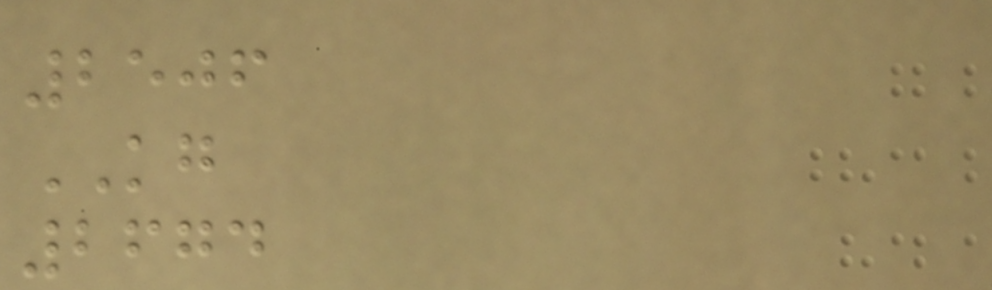2506
KG
2674
